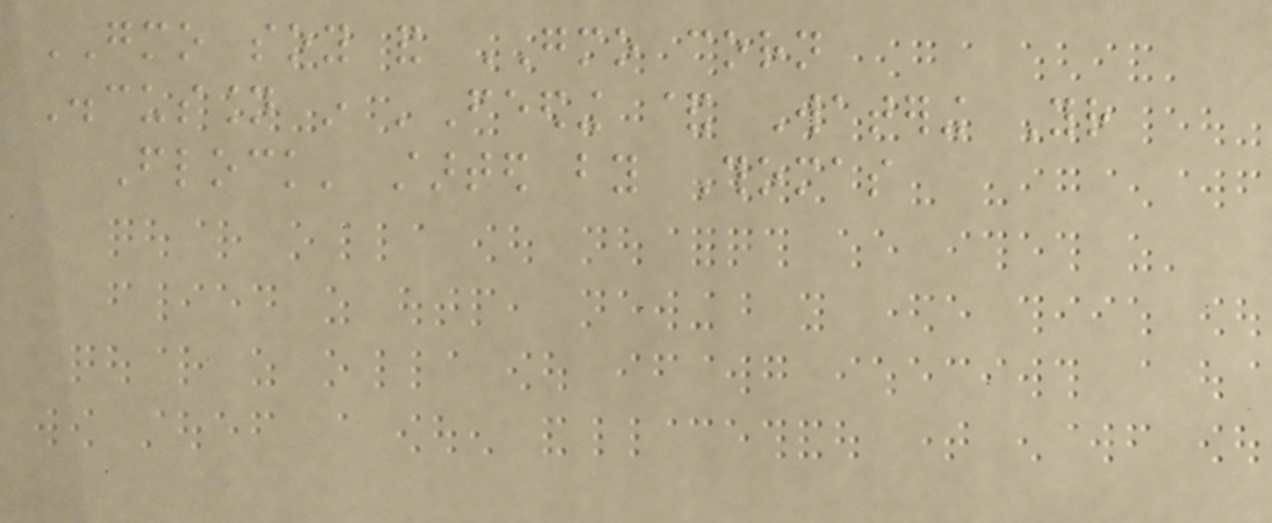GMO soy and GMO corn
Discussion in 'Feeding & Watering Your
Flock' started by Thomas
